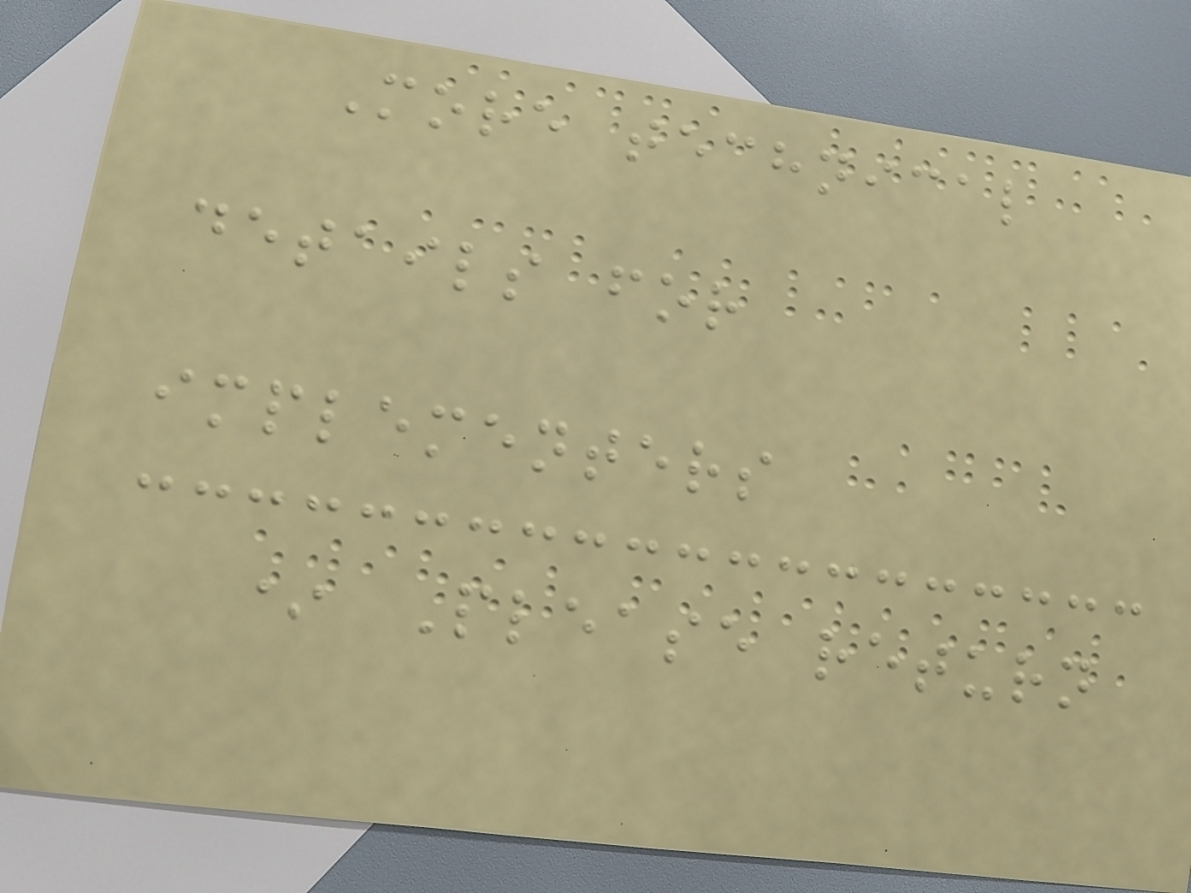More technical
details for
implementers
* Please return
